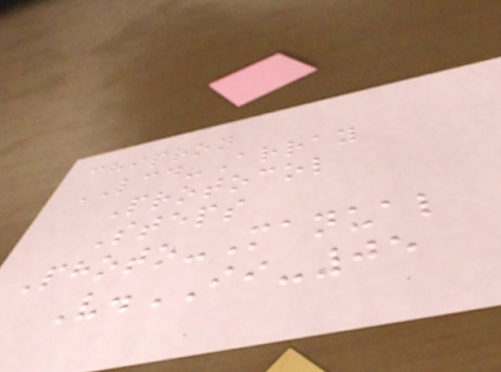chipron
LCD-Array
Protocol
Steps
Photo-Manual
V.II-05
